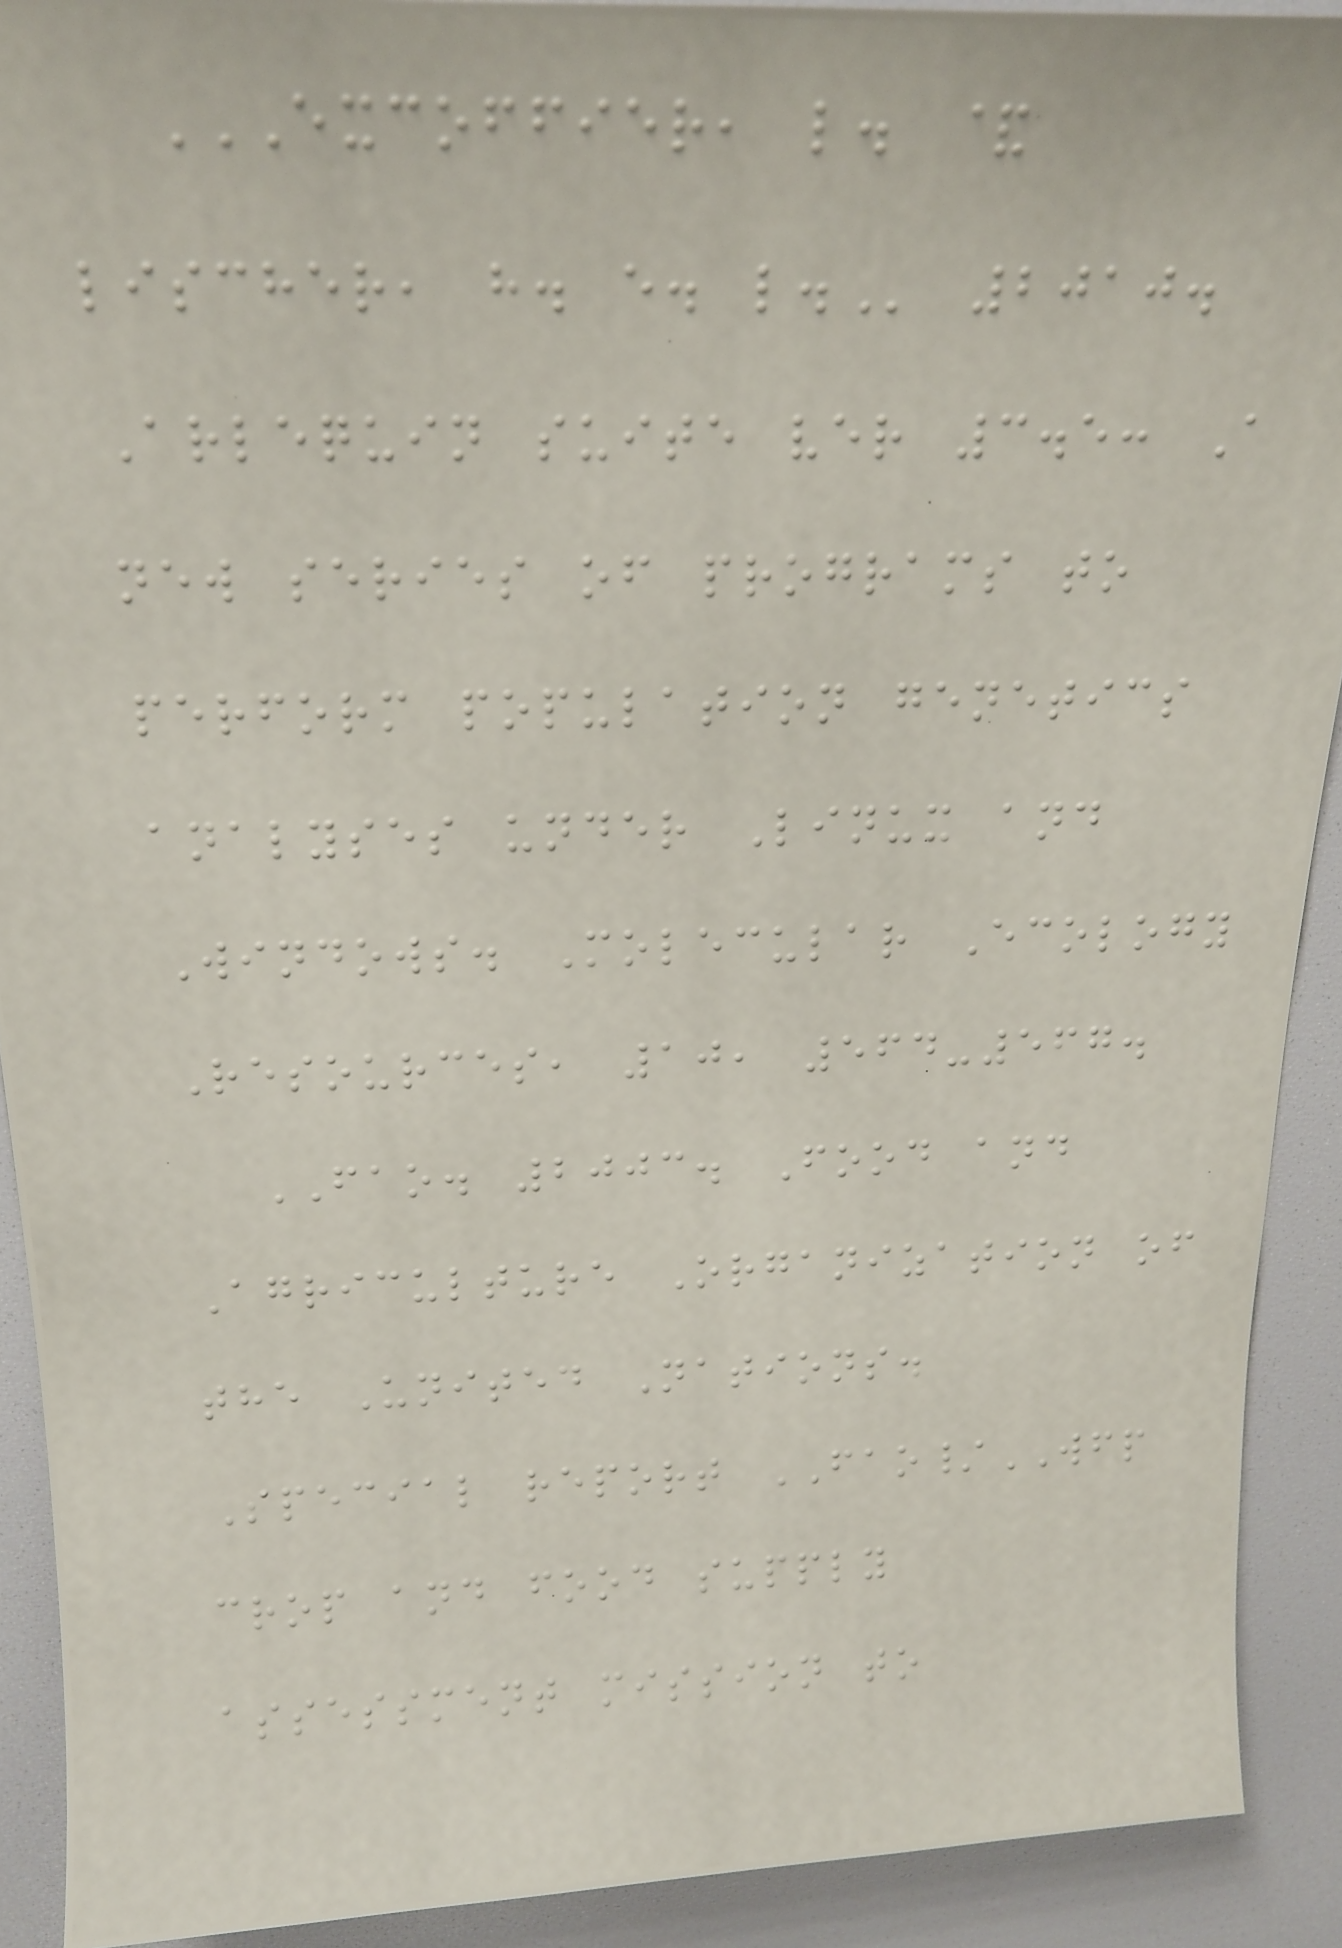EXCOFFIER, L. &
LISCHER, H. E. L. 2010.
Arlequin suite ver 3.5: A
new series of programs to
perform population genetics
analyses under Linux and
Windows. Molecular Ecology
Resources, 10, 564-567.
FAO. 2003. Food and
Agriculture Organization of
the United Nations.
Special report FAO/WFP
crop and food supply
assessment mission to
